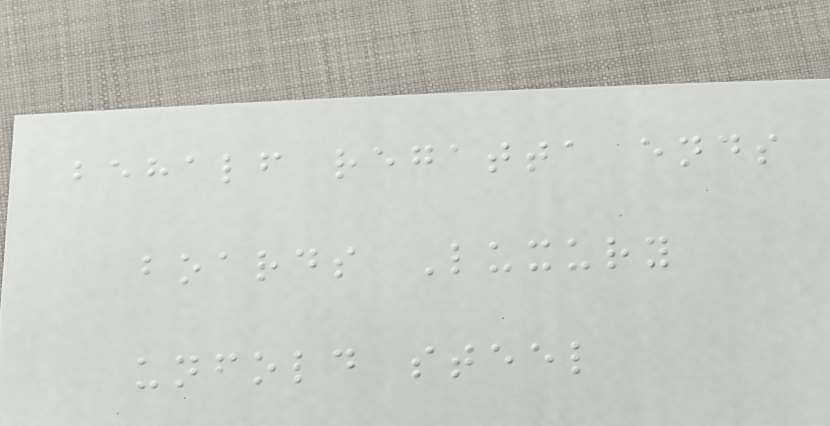behalf regatta ends
boards Luxury
unfold steel
